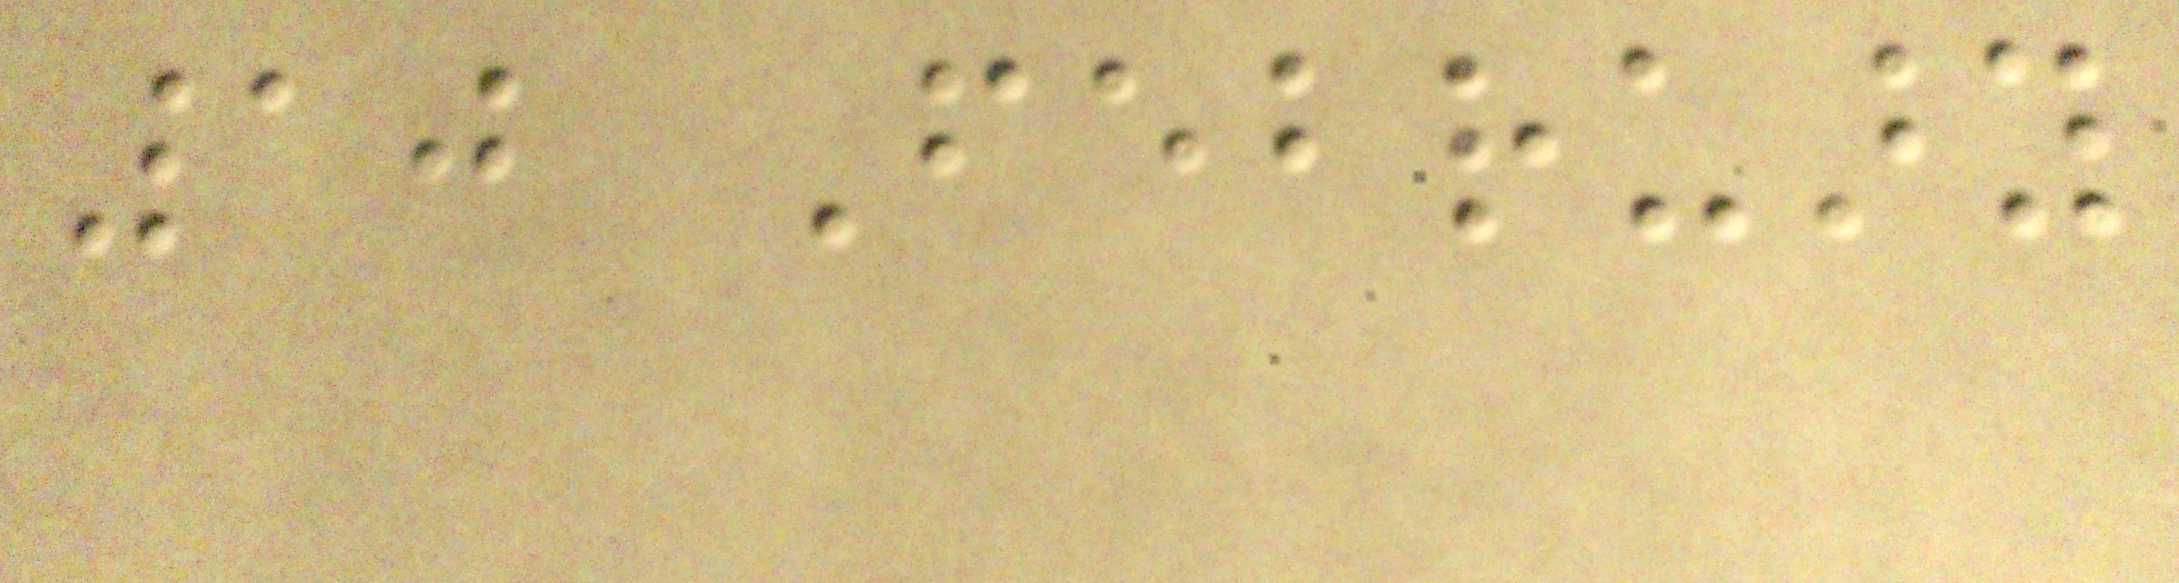10 February
